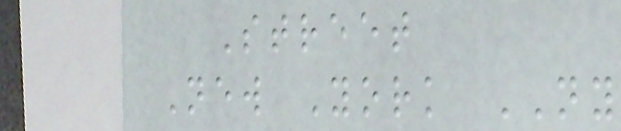Street
New York NY
